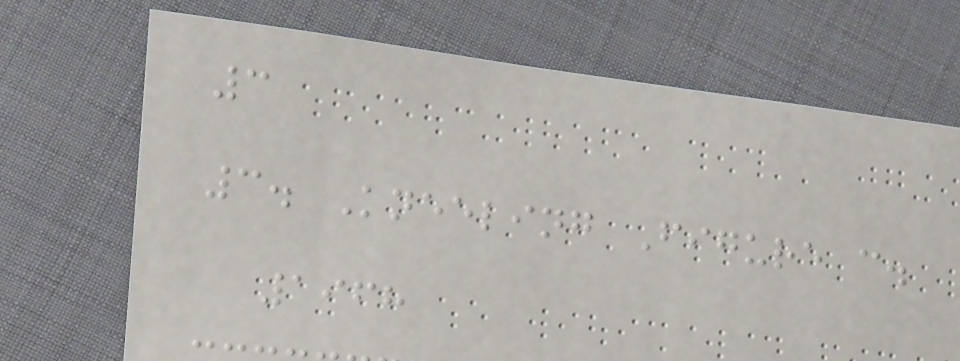3
3. Kneeling Figure c.
1968
